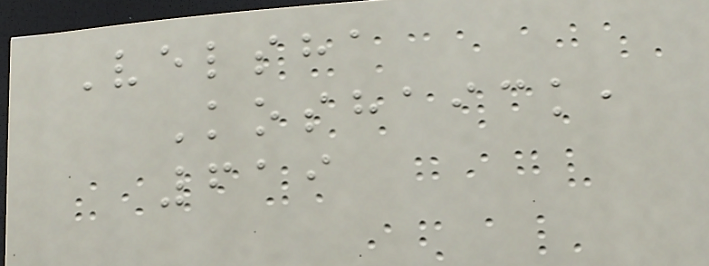Velsha
Koshaick,
619
